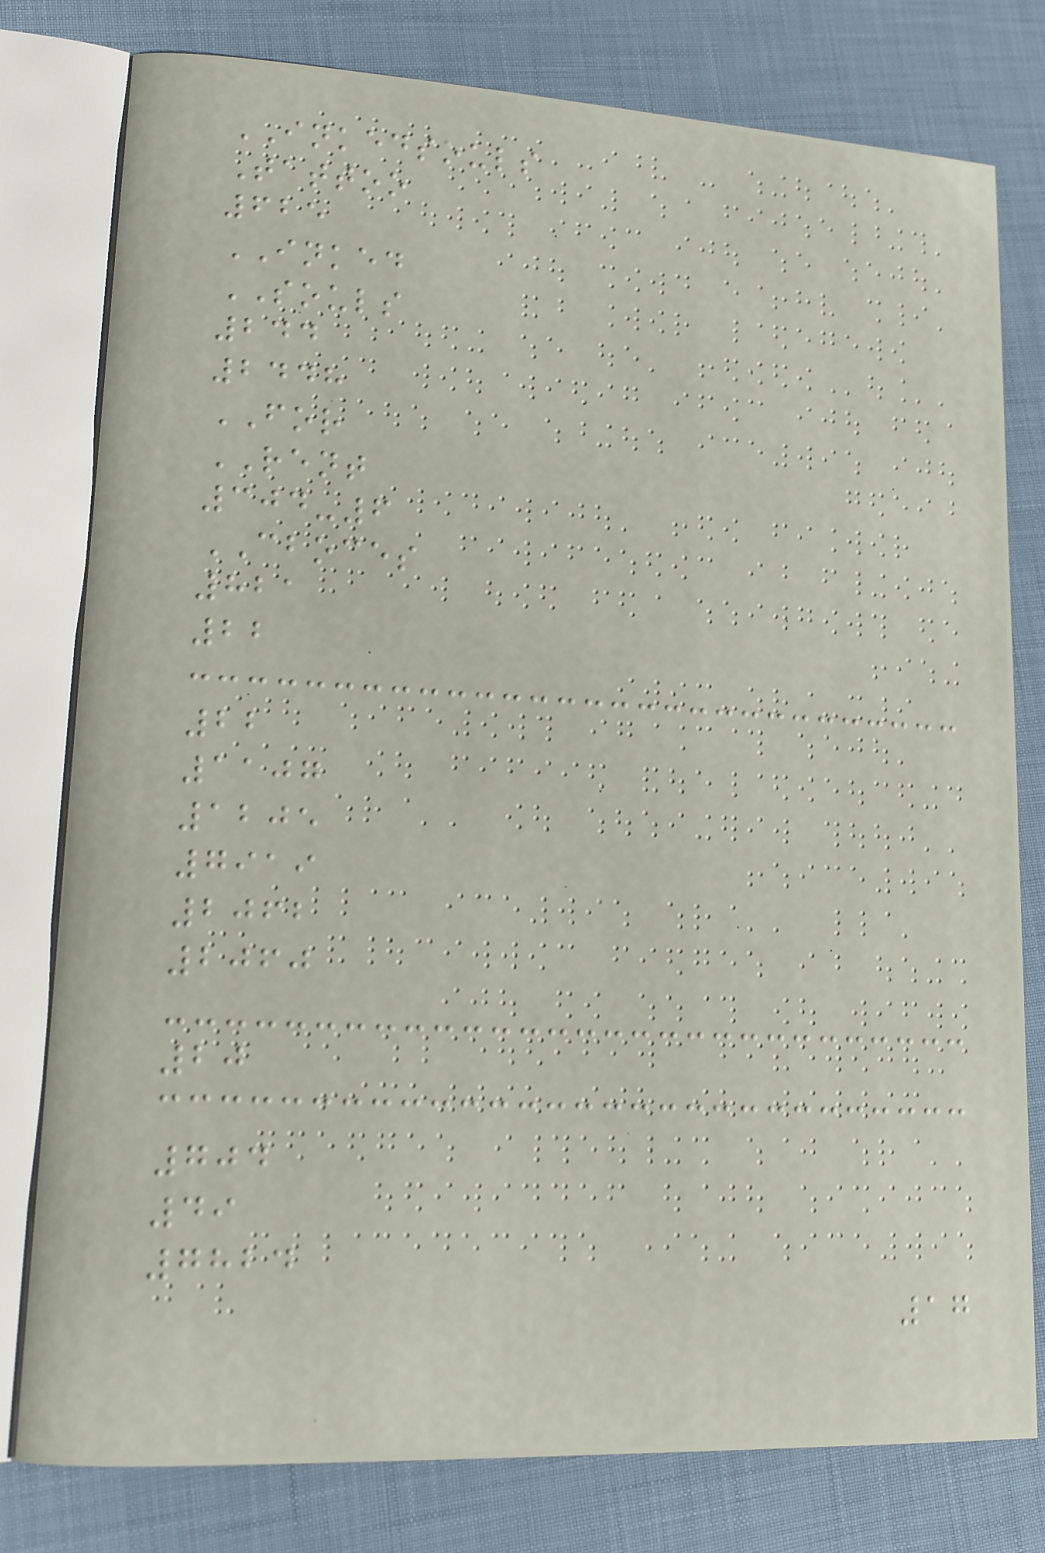INKEDSOULS
Tattoo
625
INKED
SOULS
244
2448
FOR
RENT
304-6
CBOCES
821
22
22
1107
1205
7919
2062
2060
20
704
49
7824
17
